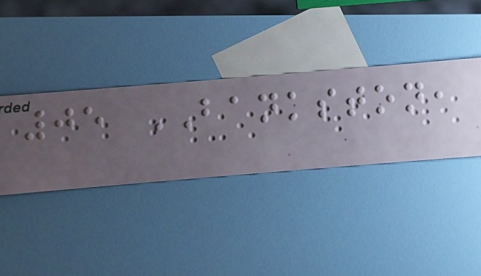05 BANKSTON,
